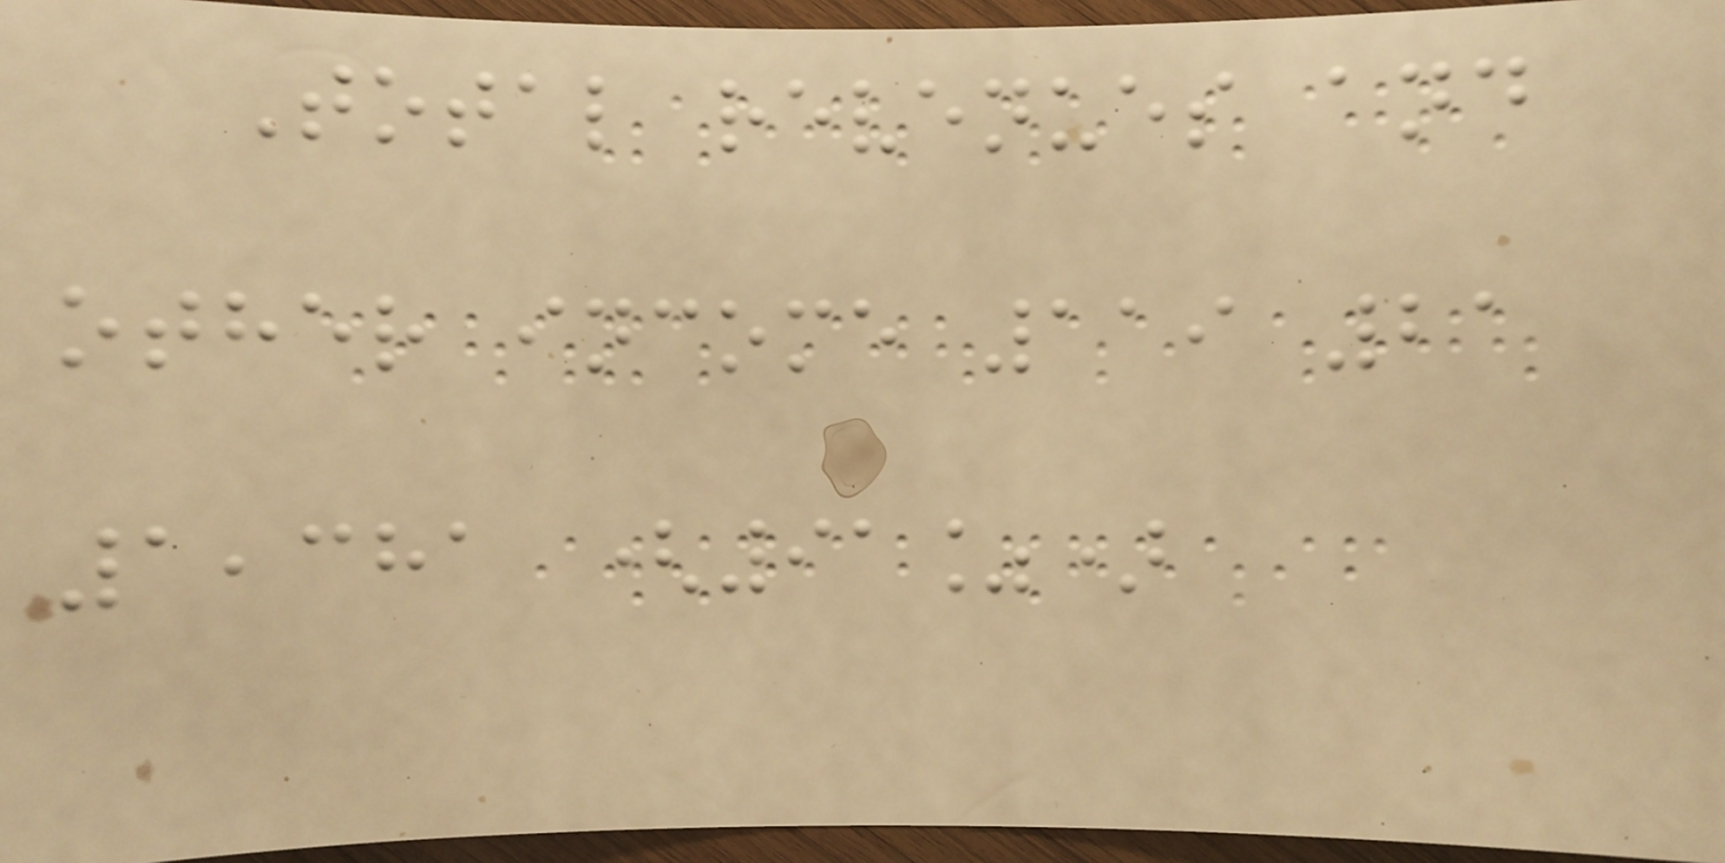Total revenues and
other income 119 21
1,381 (91%)
